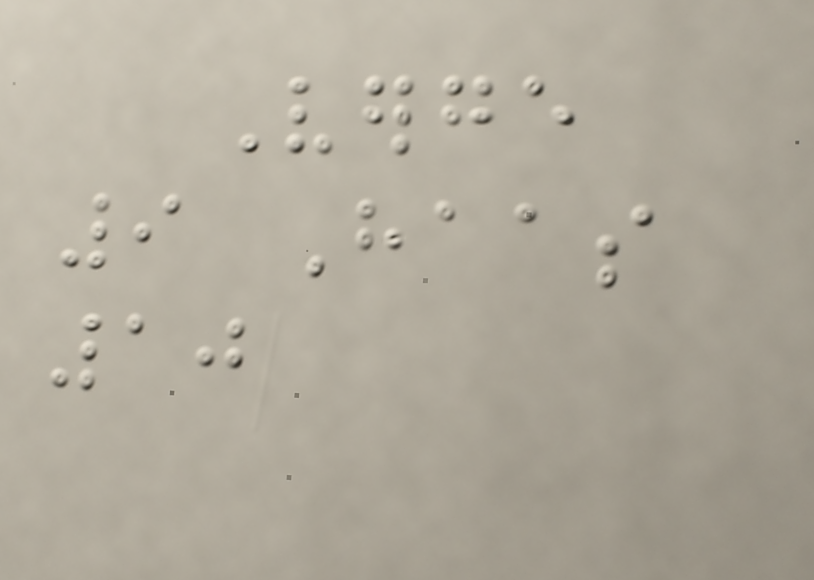Verge
9 Haas
10
